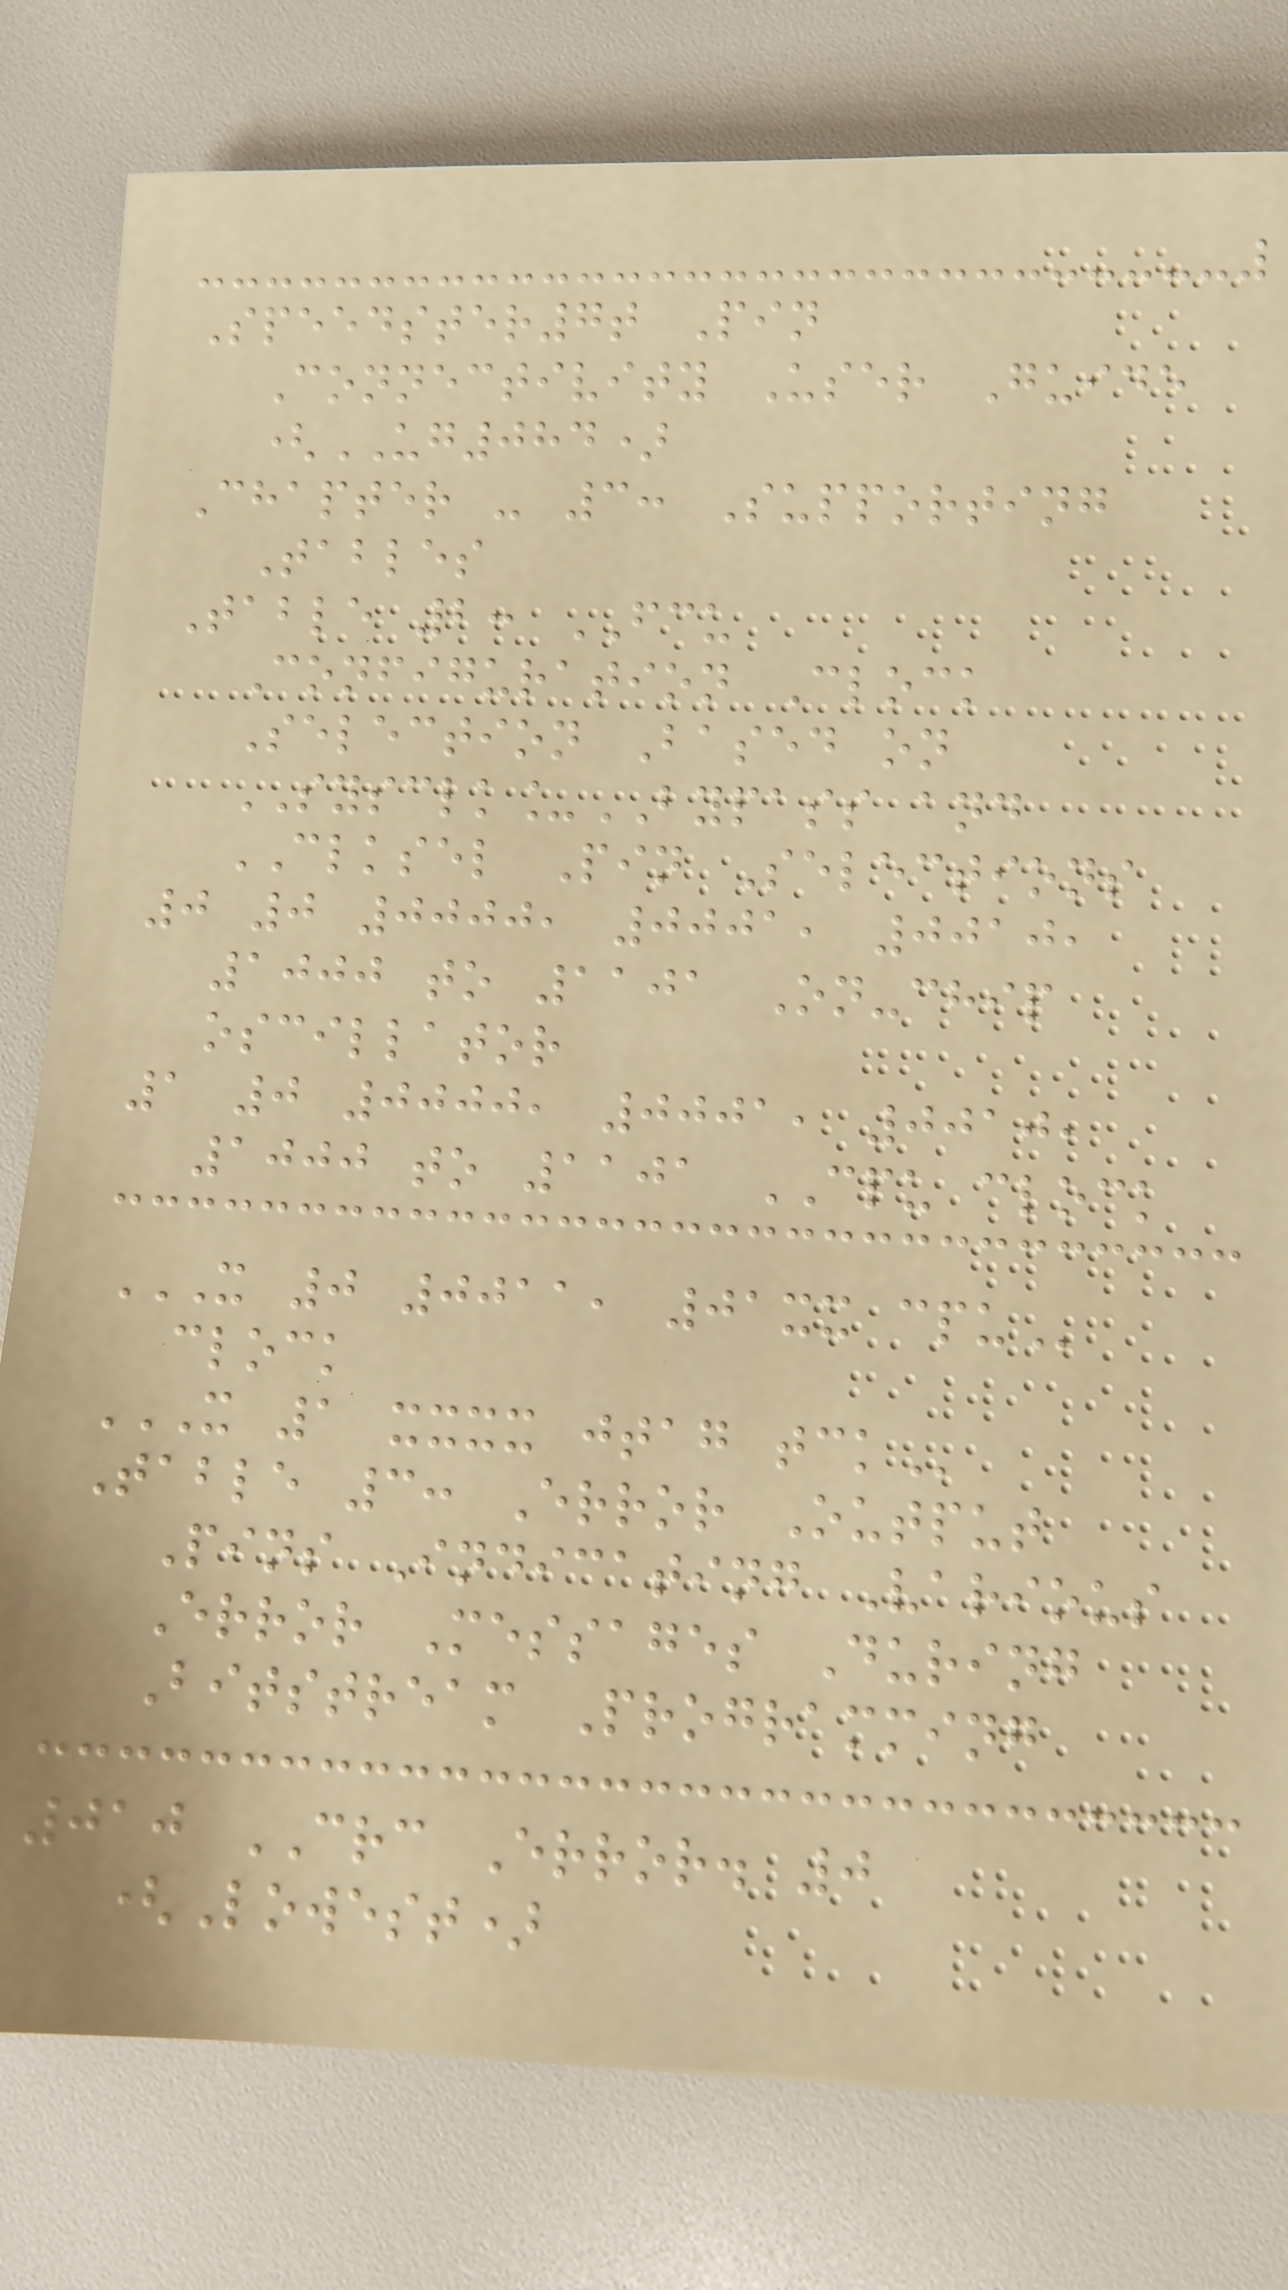Speedster7t Pin
Connectivity User Guide
(UG084)
Chapter - 3: Supporting
Tables
Table 2: FCU
Configuration Clock
Selection Based on
SYSCLK_BYPASS and
CLKSEL Pin Selections
0 0 0000, 0001, 0010,
1000 to 1101 On-chip
oscillator
1 0 0000, 0001, 0010,
1000 to 1101 CPU clock
X 0 0011, 01XX CPU
clock
X 1 XXXX JTAG TCK
Table 3: Error Output
Pins Indicating Various
Error Messages During
Bitstream Programming
010 CRC Error. 0
(Lowest)
